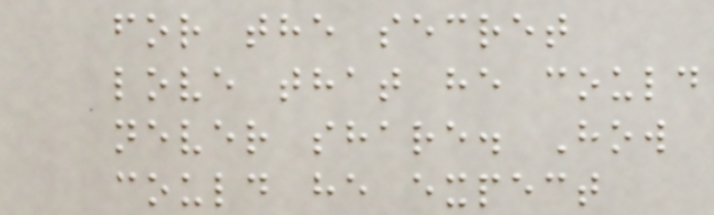for the secret
love that he could
never share. How
could he expect
